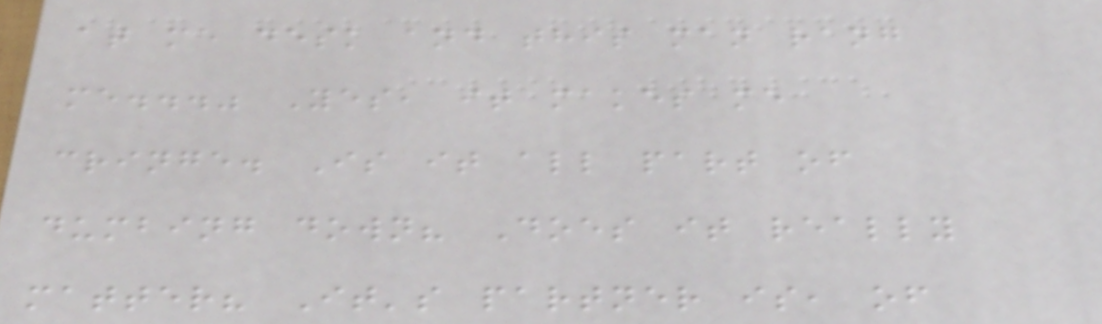at me desk and this man rang
me..." Yes, it makes me
cringe. Is it all part of
dumbing down? Does it really
matter? It's partner is, of
